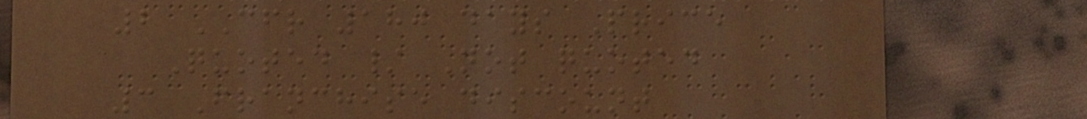2 CFR 180 days Price
Quoted / Not quoted
3 Franchise discount
